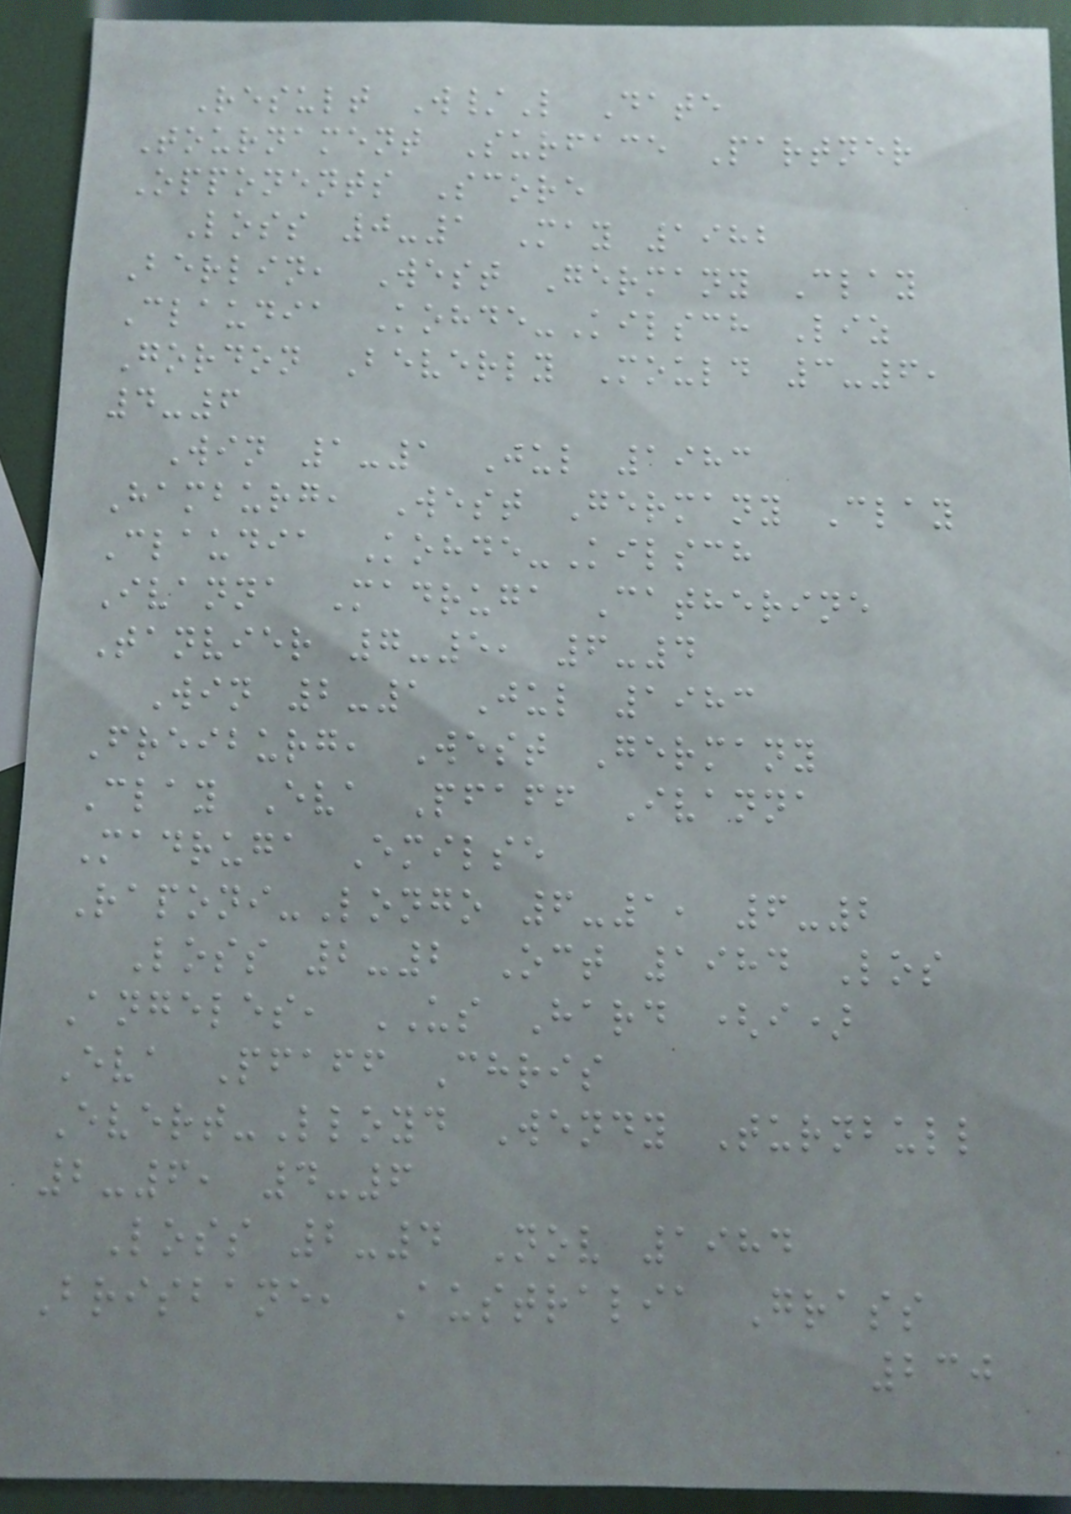Result W/L Date
Tournament Surface Partner
Opponents Score
Loss 0-1 May 1982
Berlin, West Germany Clay
Claudia Kohde-Kilsch Liz
Gordon Beverly Mould 3-6,
4-6
Win 1-1 Jul 1983
Hamburg, West Germany Clay
Claudia Kohde-Kilsch
Ivanna Madruga Catherine
Tanvier 7-5, 6-4
Win 2-1 Jul 1983
Freiburg, West Germany
Clay Eva Pfaff Ivanna
Madruga Emilse
Raponi-Longo 6-1, 6-2
Loss 2-2 Oct 1984 Los
Angeles, US Hard (i)
Eva Pfaff Chris
Evert-Lloyd Wendy Turnbull
2-6, 4-6
Loss 2-4 Nov 1984
Brisbane, Australia Grass
230
